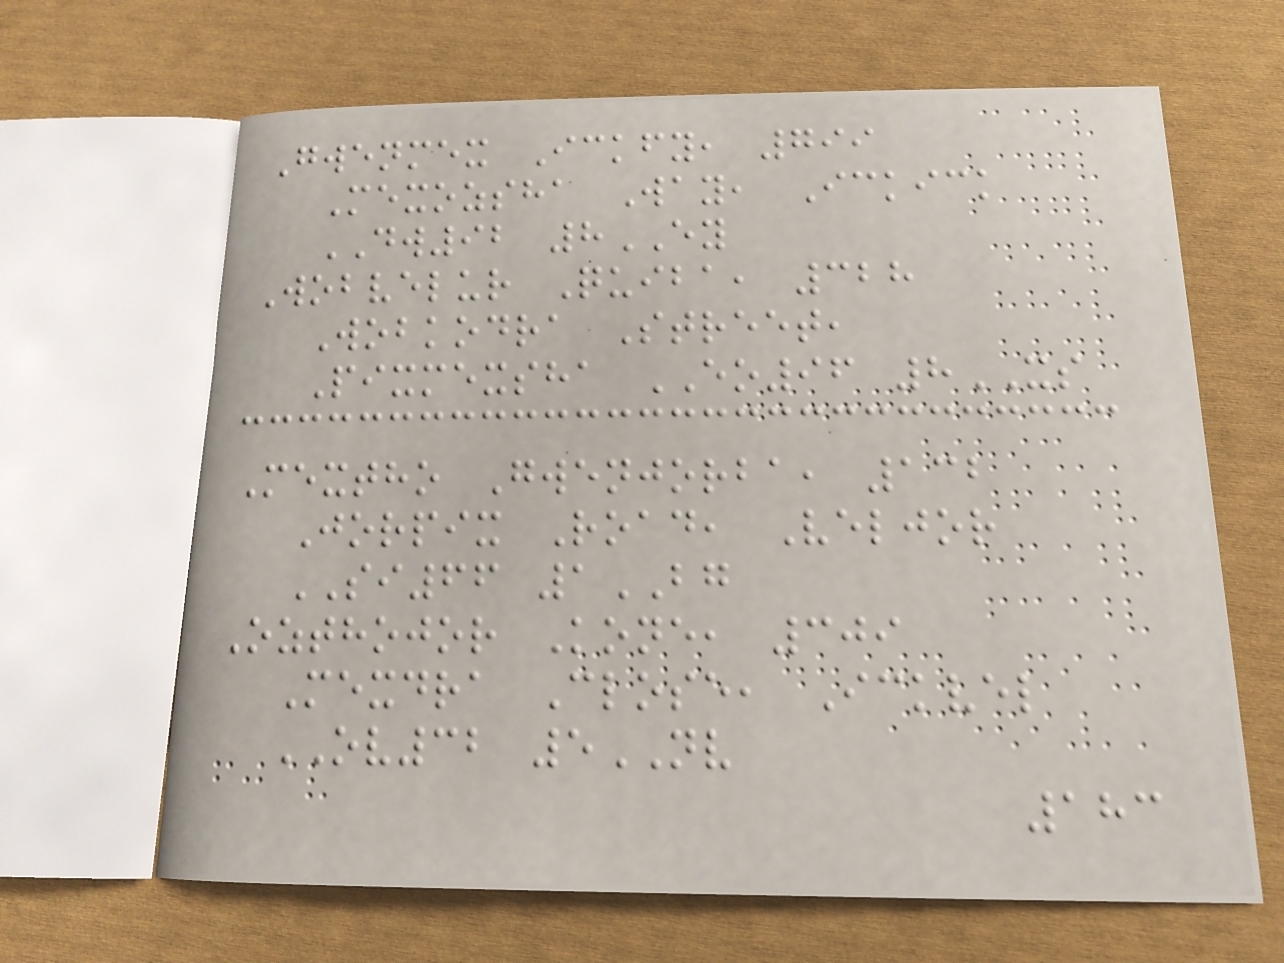Gwenmex Ickfy, 799
Mexozsha Way, Ickick
DW92 8EY
Wobvelur Quiba, 328
Wobkodra Street,
Pixmexsha EO96 8XS
Mextho Gwenjorba, 132
Jorpix Road, Veljor
SI66 1BG
Ozthojor Kone, 309
Mexdra Close, Ickvel
OV32 5NV
183
